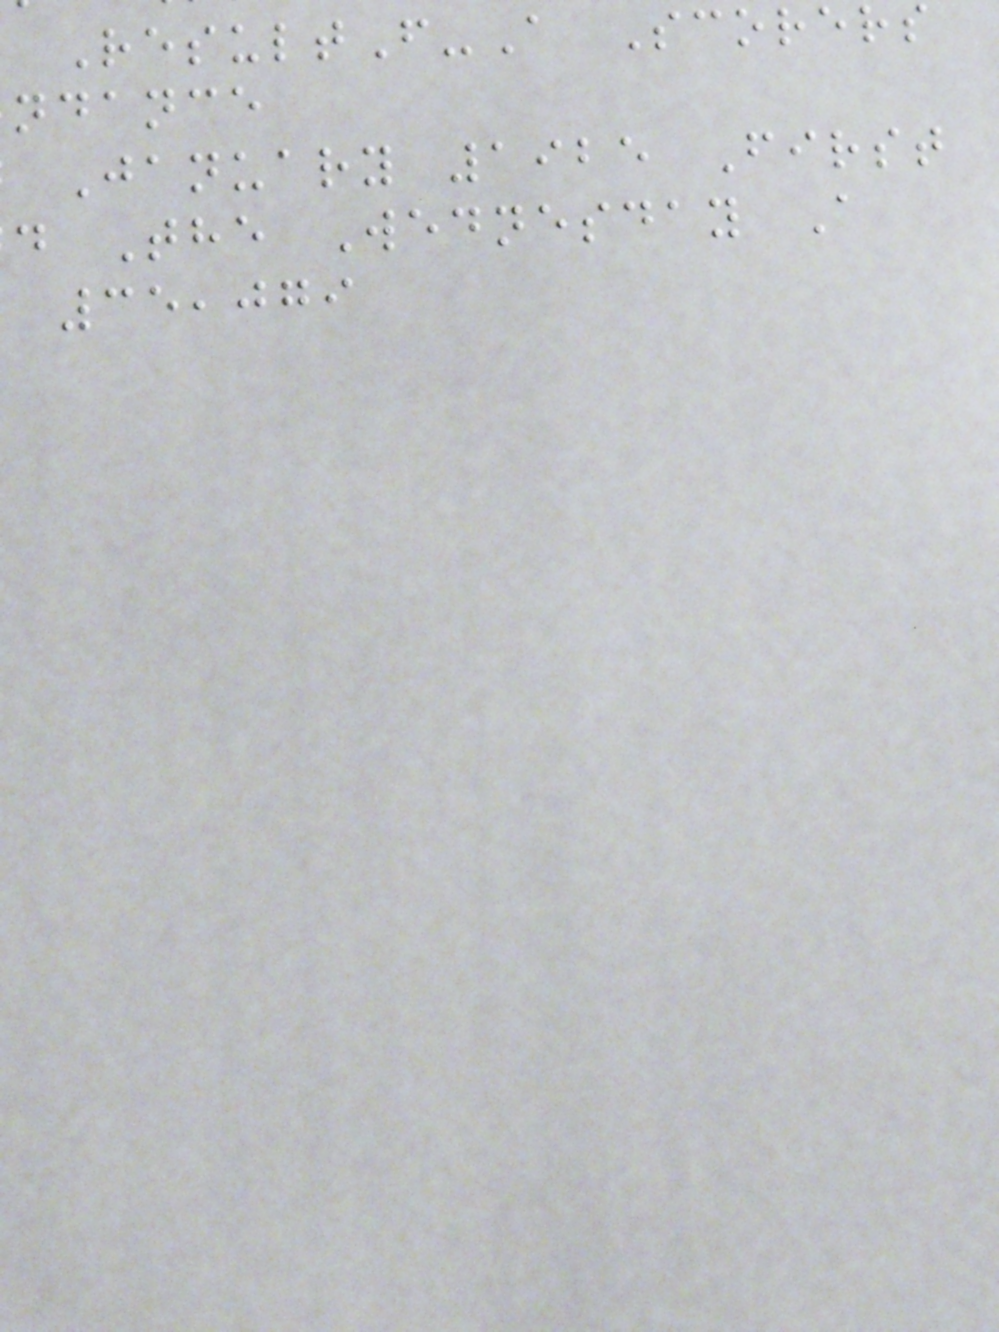ResultF-A Scorers
ndance
January 1925 First
d The Wednesday A
35,079
